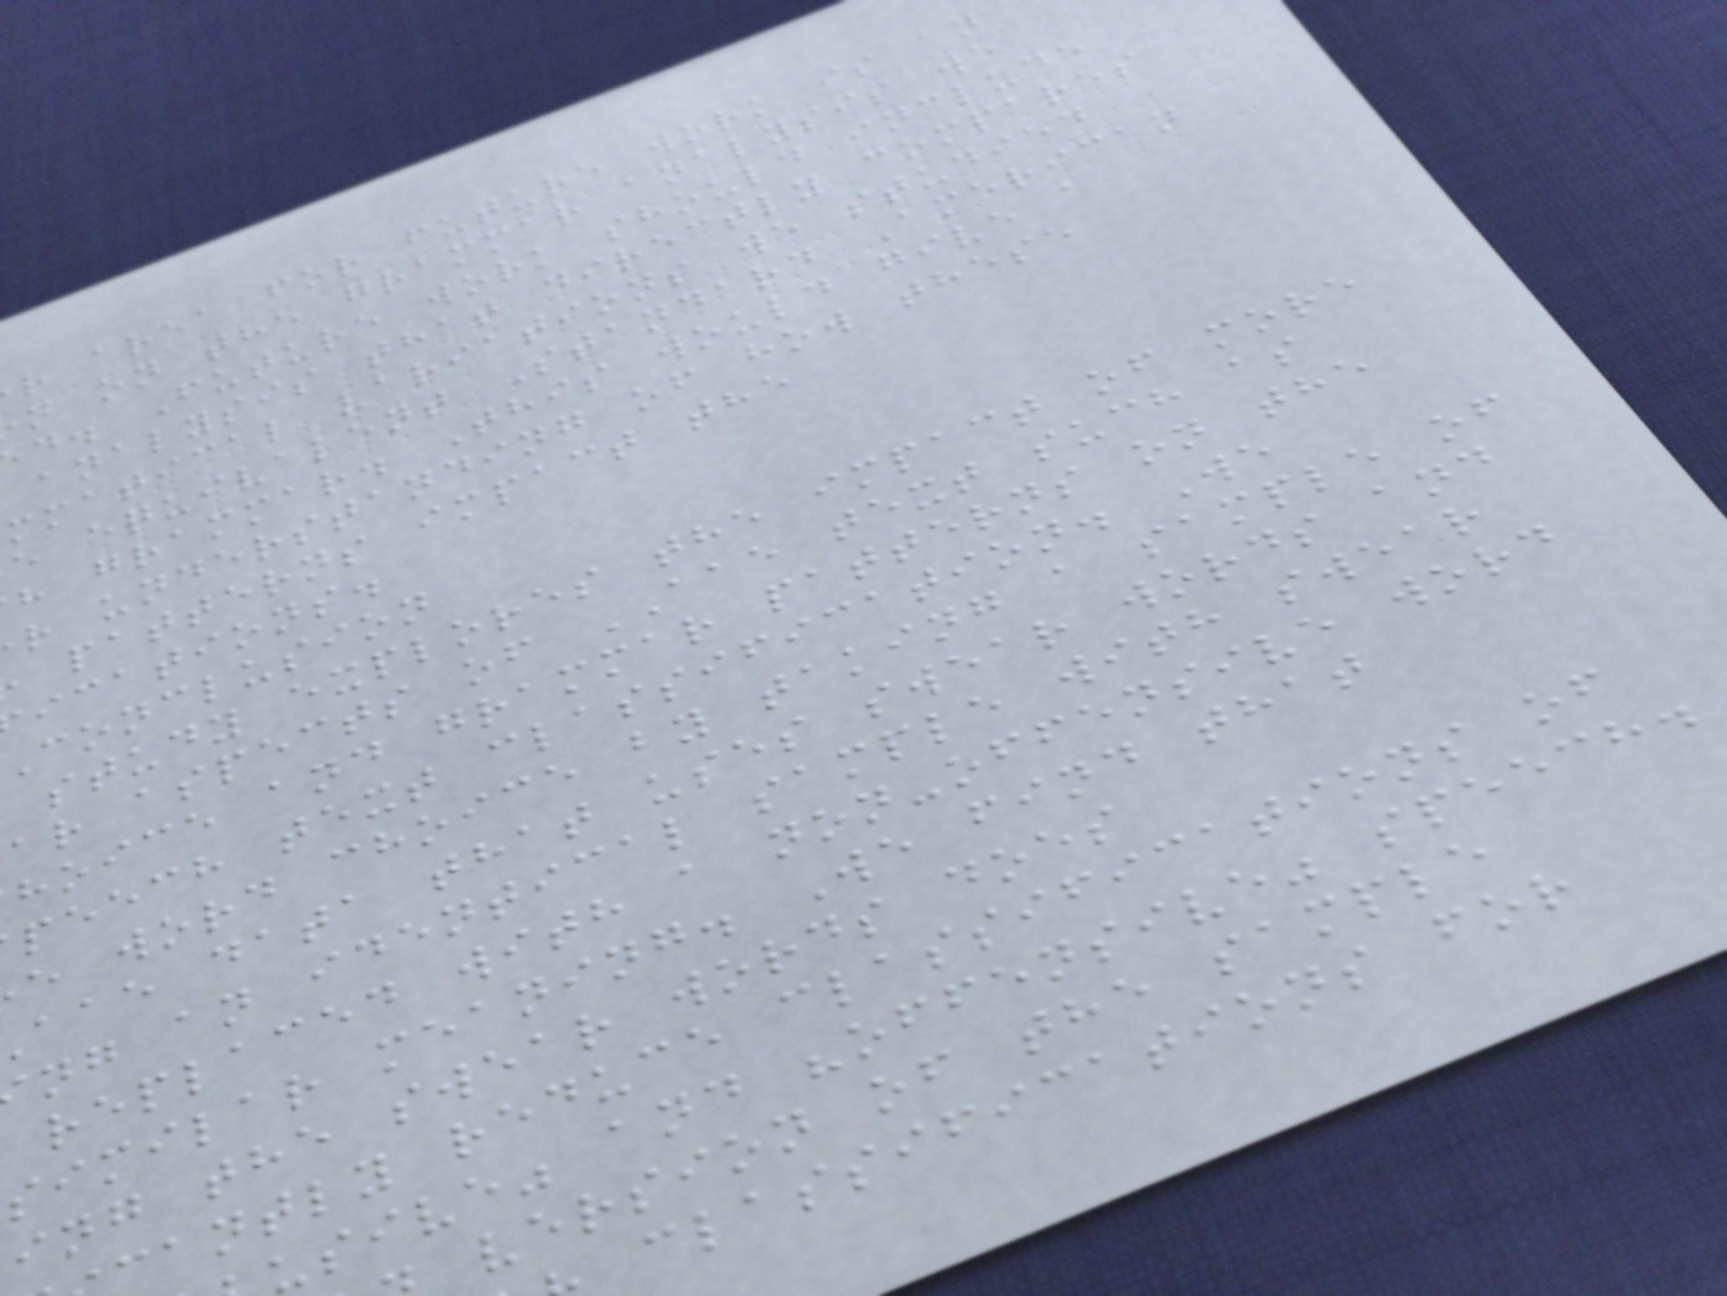r area for future work is an
n on the grammar analysis we
d. Future work should include
analysis that directly compares
mmatical variations we studied
e equivalent Standard American
h grammar. This would give a
r understanding of how these
patterns impact the
ications.
conclusion
study explores the impact of more
ar aspects of AAE text such as
hoice and grammar patterns on the
peech text classification. We
e word choice by taking a sample of
aae data that uses swear words and
ng an identical sample with swear
replaced with a non-offensive word
similar meaning. We find that
ing the swear words does
antly reduce classifications of
sive" and "offensive" speech.
version of the sample
classifications for
